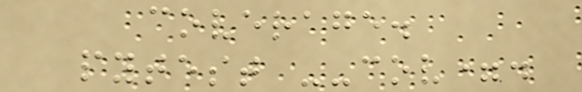coverage.
pytest --cov=.
